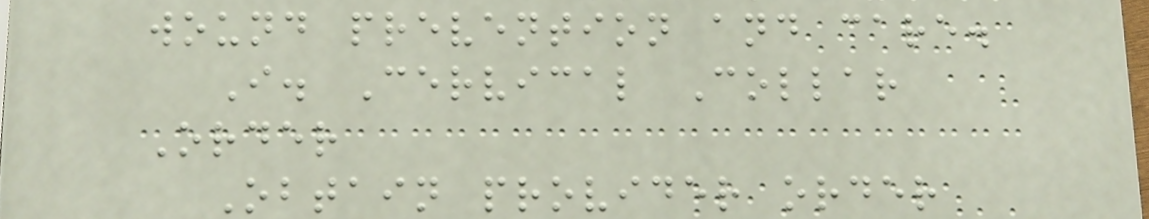wound prevention and care.
I. Cervical Collar
Order
Obtain provider order
